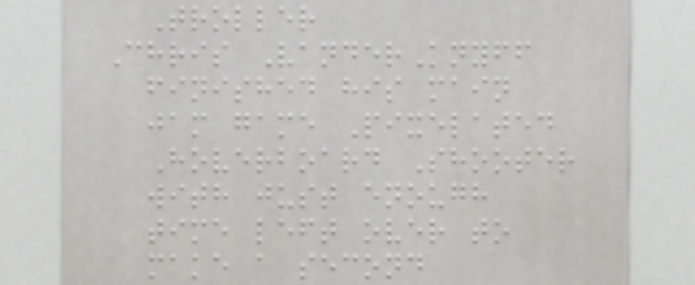Troller
Chris VanderKnyff
finished his main
jam game Pixelated
Hoverboard Shooter
with just enough
time left over to
make a second
